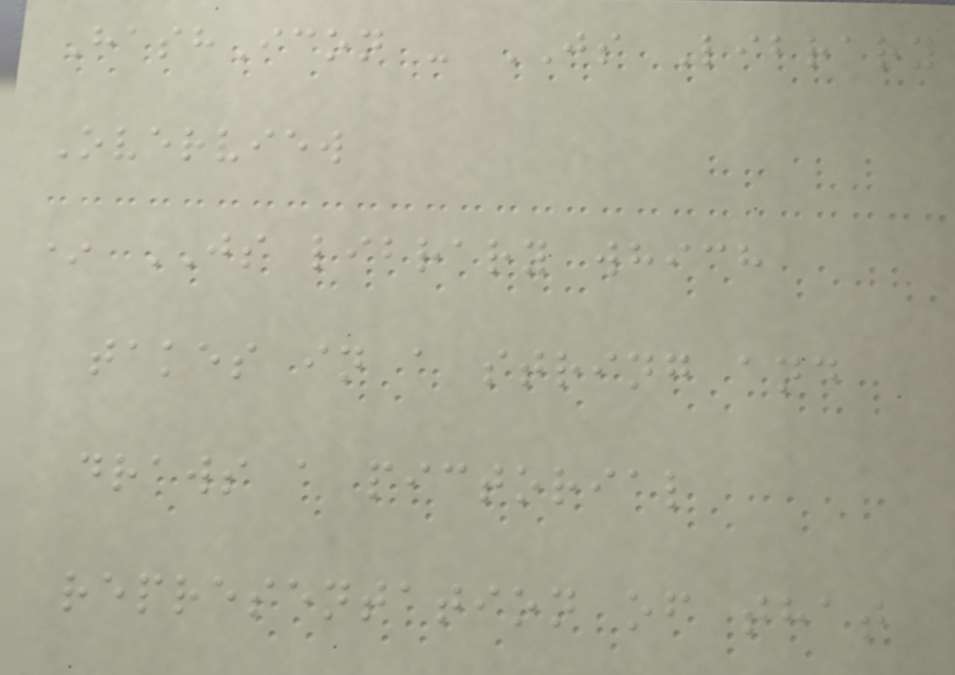HashIcon - JS Library
Overview
* JS library which
takes in a string and
draws a pictorial
representation of that
